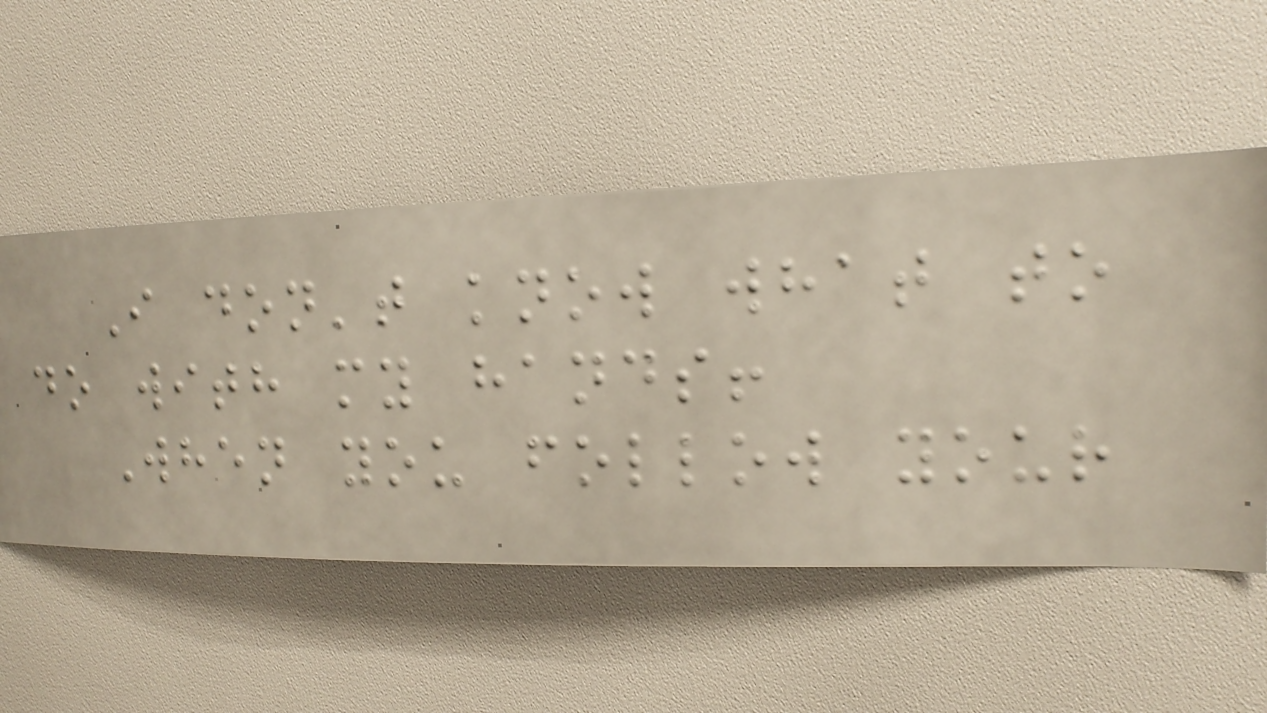I don't know what to
do with my hands!
When you follow your
